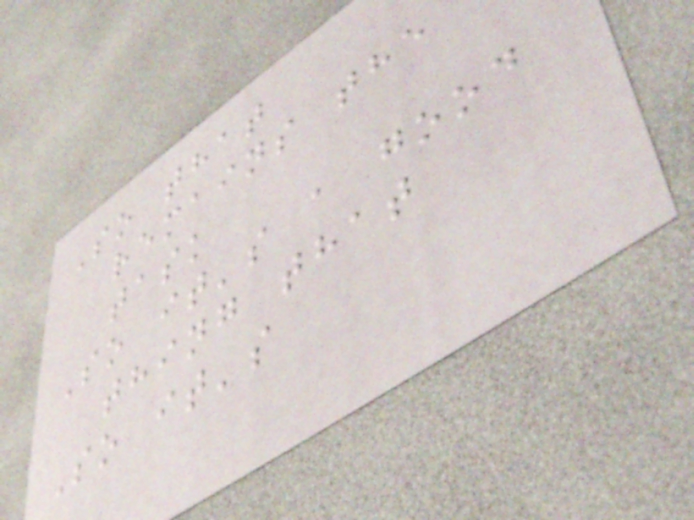So that
remains the
task
So it's a good
thing that
So it's
